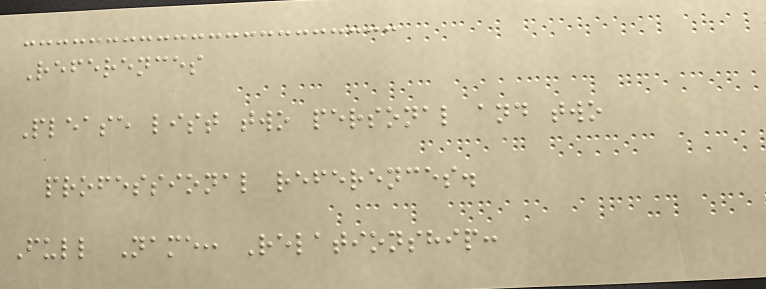References
Please list two personal and two
professional references.
Full Name: Relationship:
